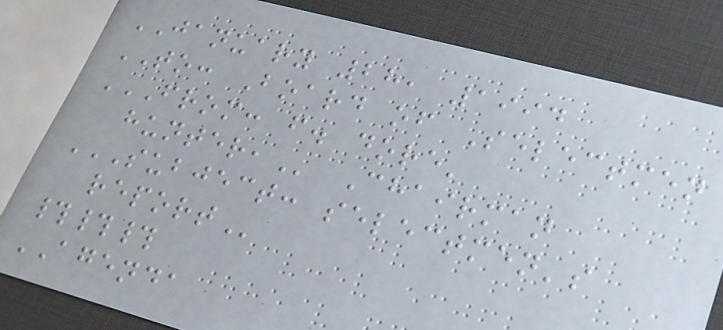JANUARY 28, 1994
TO: Board of Selectmen
FROM: F. DORE'
HUNTER, Chairman
SUBJECT: SELECTMEN'S
REPORT
###
AGENDA
